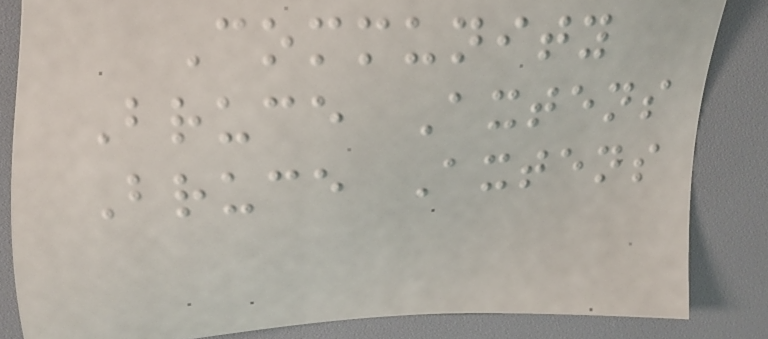Community
Bruce Axtens
Bruce Axtens
